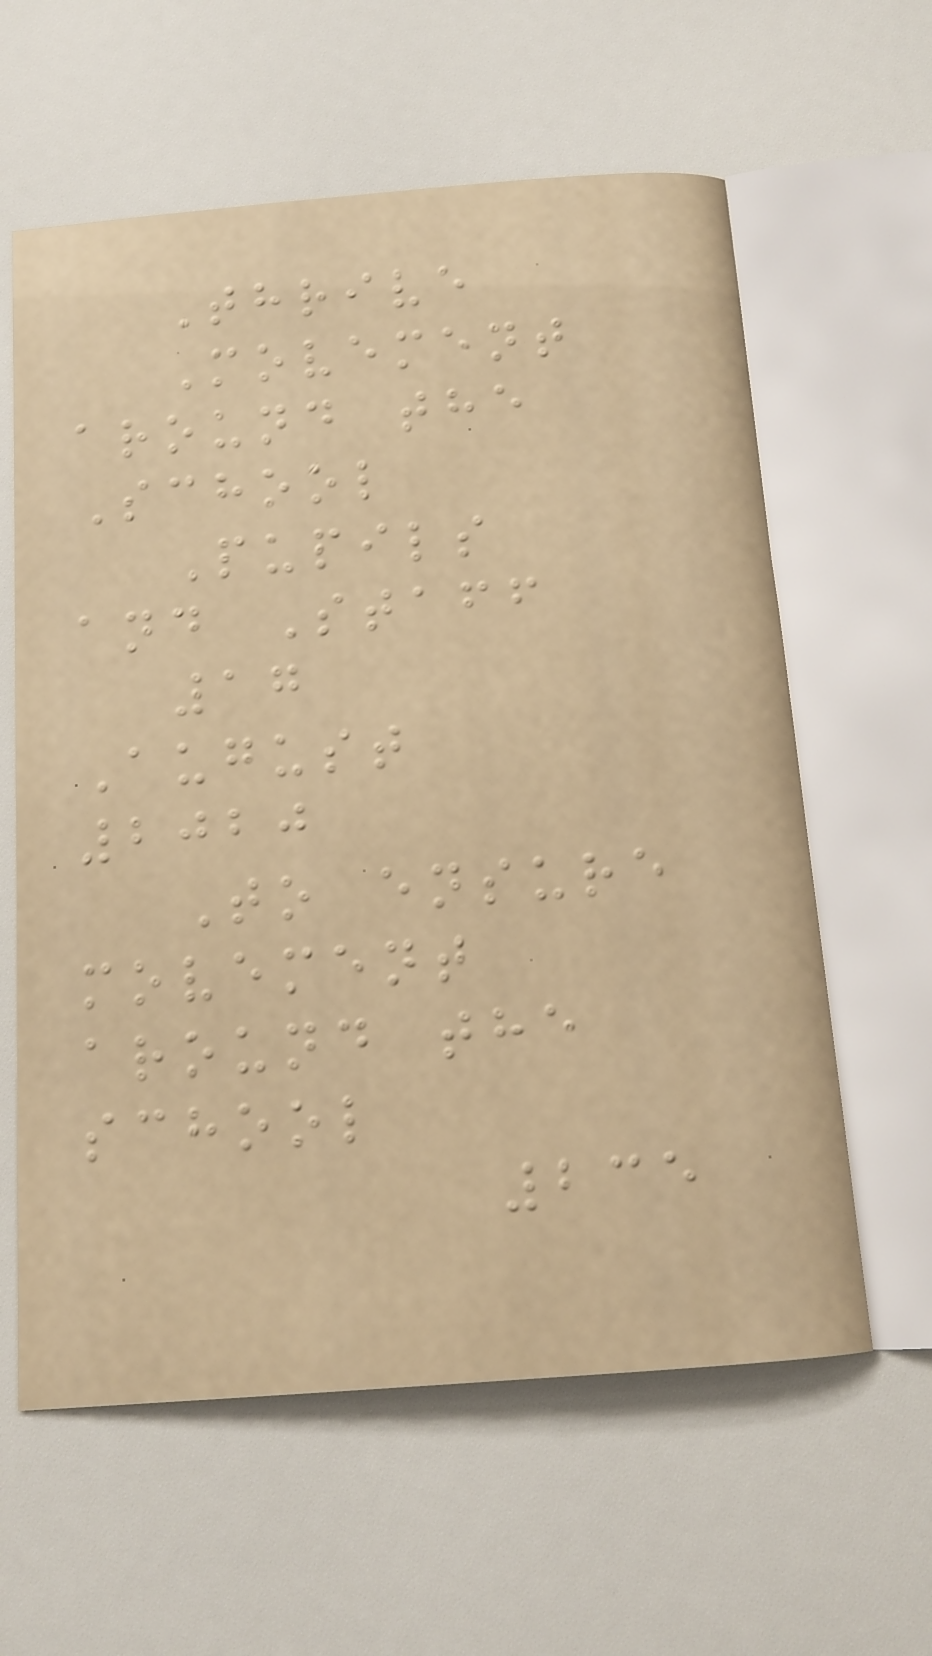Thrive
Movement
around the
School
Pupils
and Staff
17
August
2020
To ensure
movement
around the
school
235
